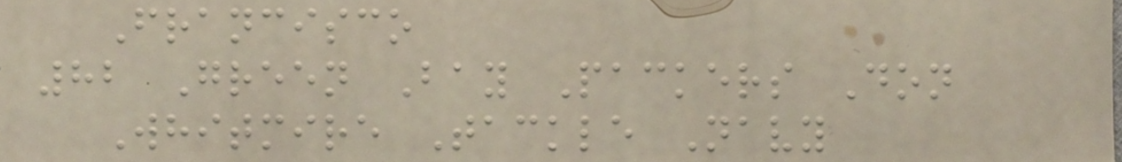Francisco
82 Green Bay Packers Don
Whitmire Tackle Navy
